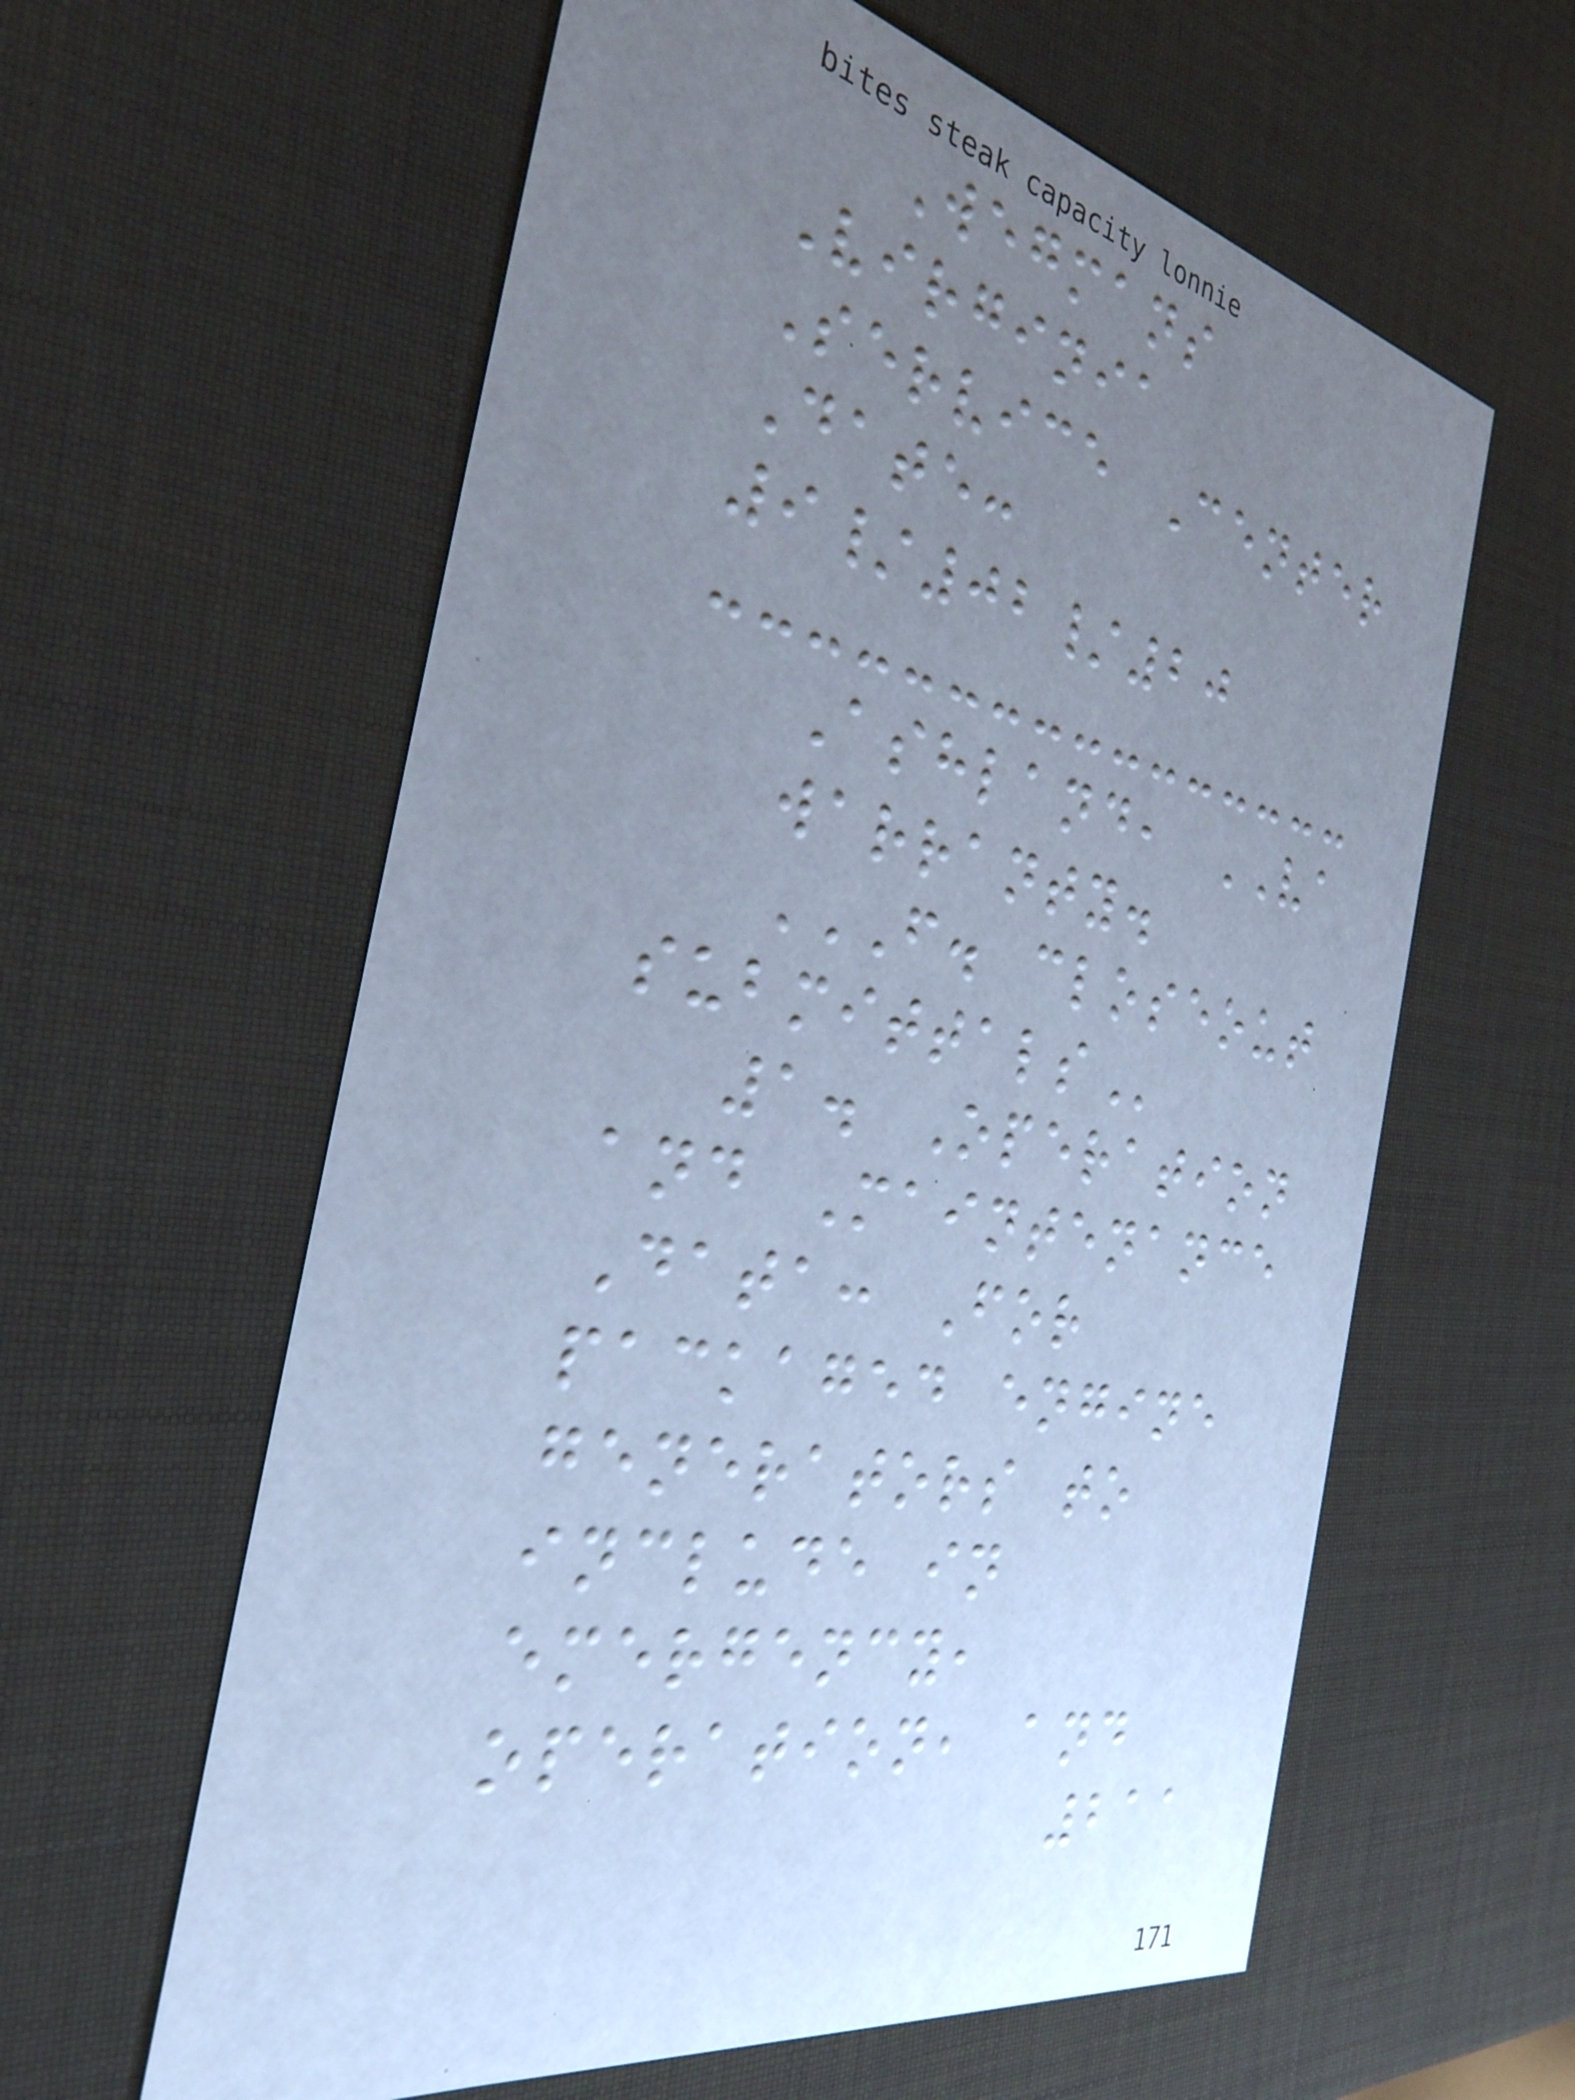Wegmans
Virginia
Service Center
Date:
9/02/20
Ashland, VA
warranty.
F. CLOSEOUT
SUBMITTALS
1. Operation
and Maintenance
Data: For
packaged engine
generators to
include in
emergency,
operation, and
211
